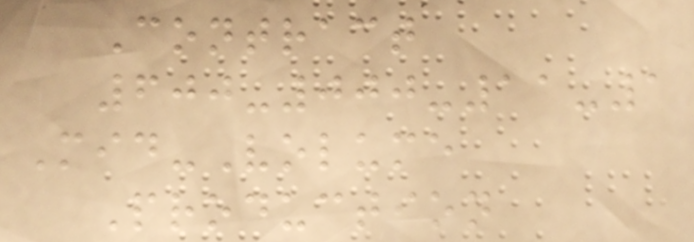Contract
600-000-11-1
Mid-Volume
Production
